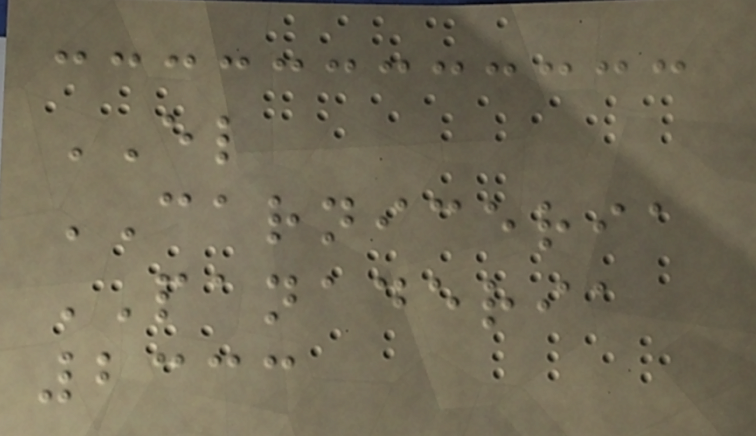EL
CARNICERIA
PANADERIA
2333
